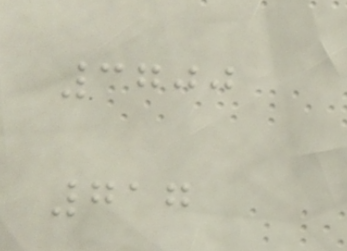3700
717
